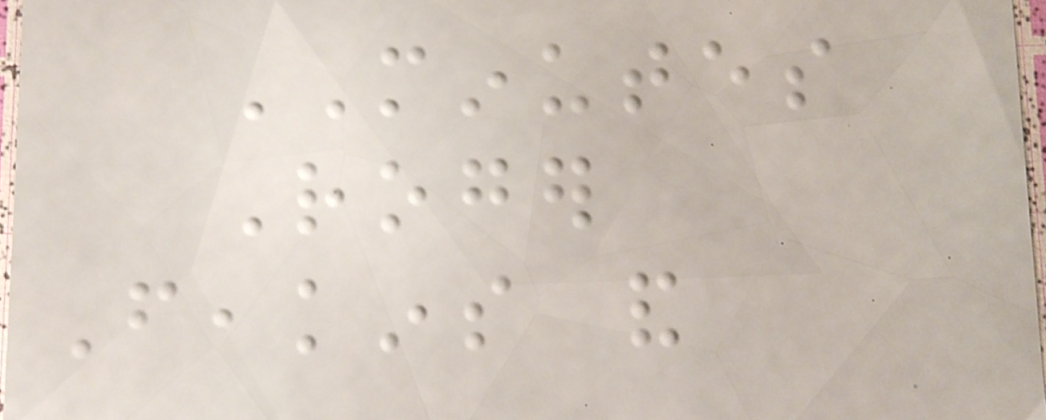MINUTES
Roger
Feakins and
